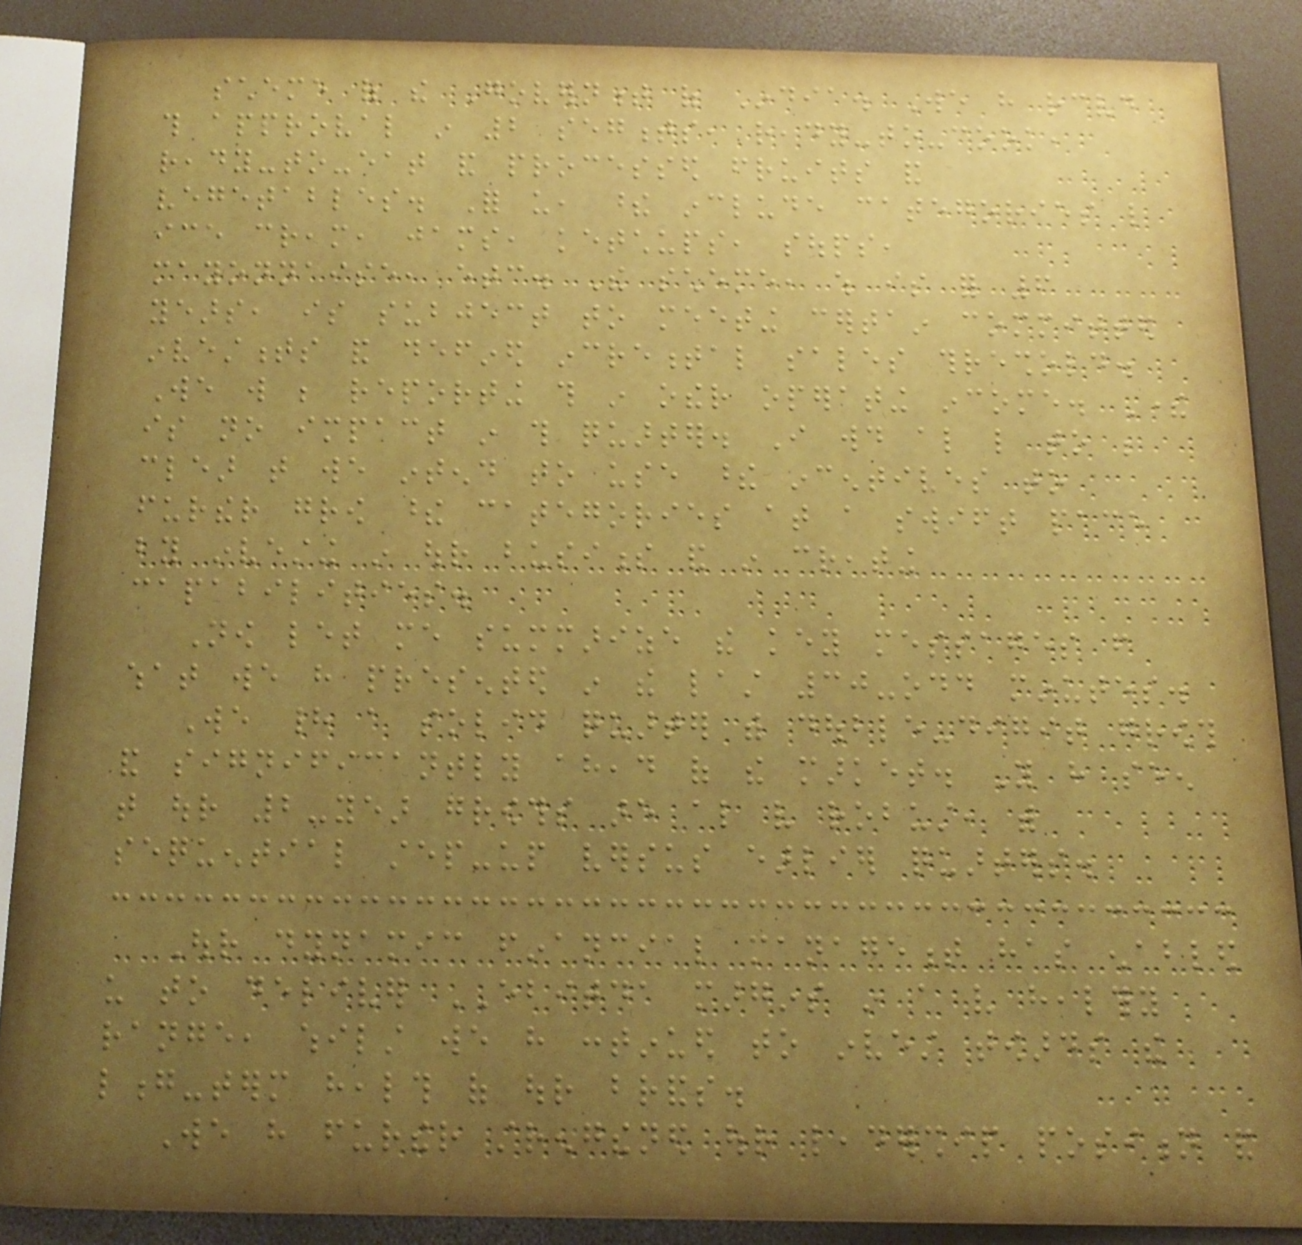scheme of the Government of India. We have received
this approval in 2 segments, ready-to-cook,
ready-to-eat and processed fruits and
vegetables. For us, these include categories like
ice cream, jams, ketchups, soups,
mayonnaise, etc. The scheme, which is for 6
years, is subject to meeting certain committed
investments and defined incremental sales threshold.
We will be reporting this in other operating income. There
is no impact in this quarter. I would also like to be
clear that we intend to use these incentives to
further grow these categories at a swift pace
by investing in our business and in creating
capabilities.
Now let me summarize the key messages from
what we have presented in the last 30-odd minutes.
We had a solid quarter with double-digit growth
and significantly ahead of the market. You have seen
that our 2-year growths are also very robust, with
sequential step-up versus earlier quarters.
Our dynamic financial management has enabled
us to deliver EBITDA margins in a very healthy
range, whilst we have continued to invest towards the
long-term health of our brands.
We have further strengthened our leadership position and
